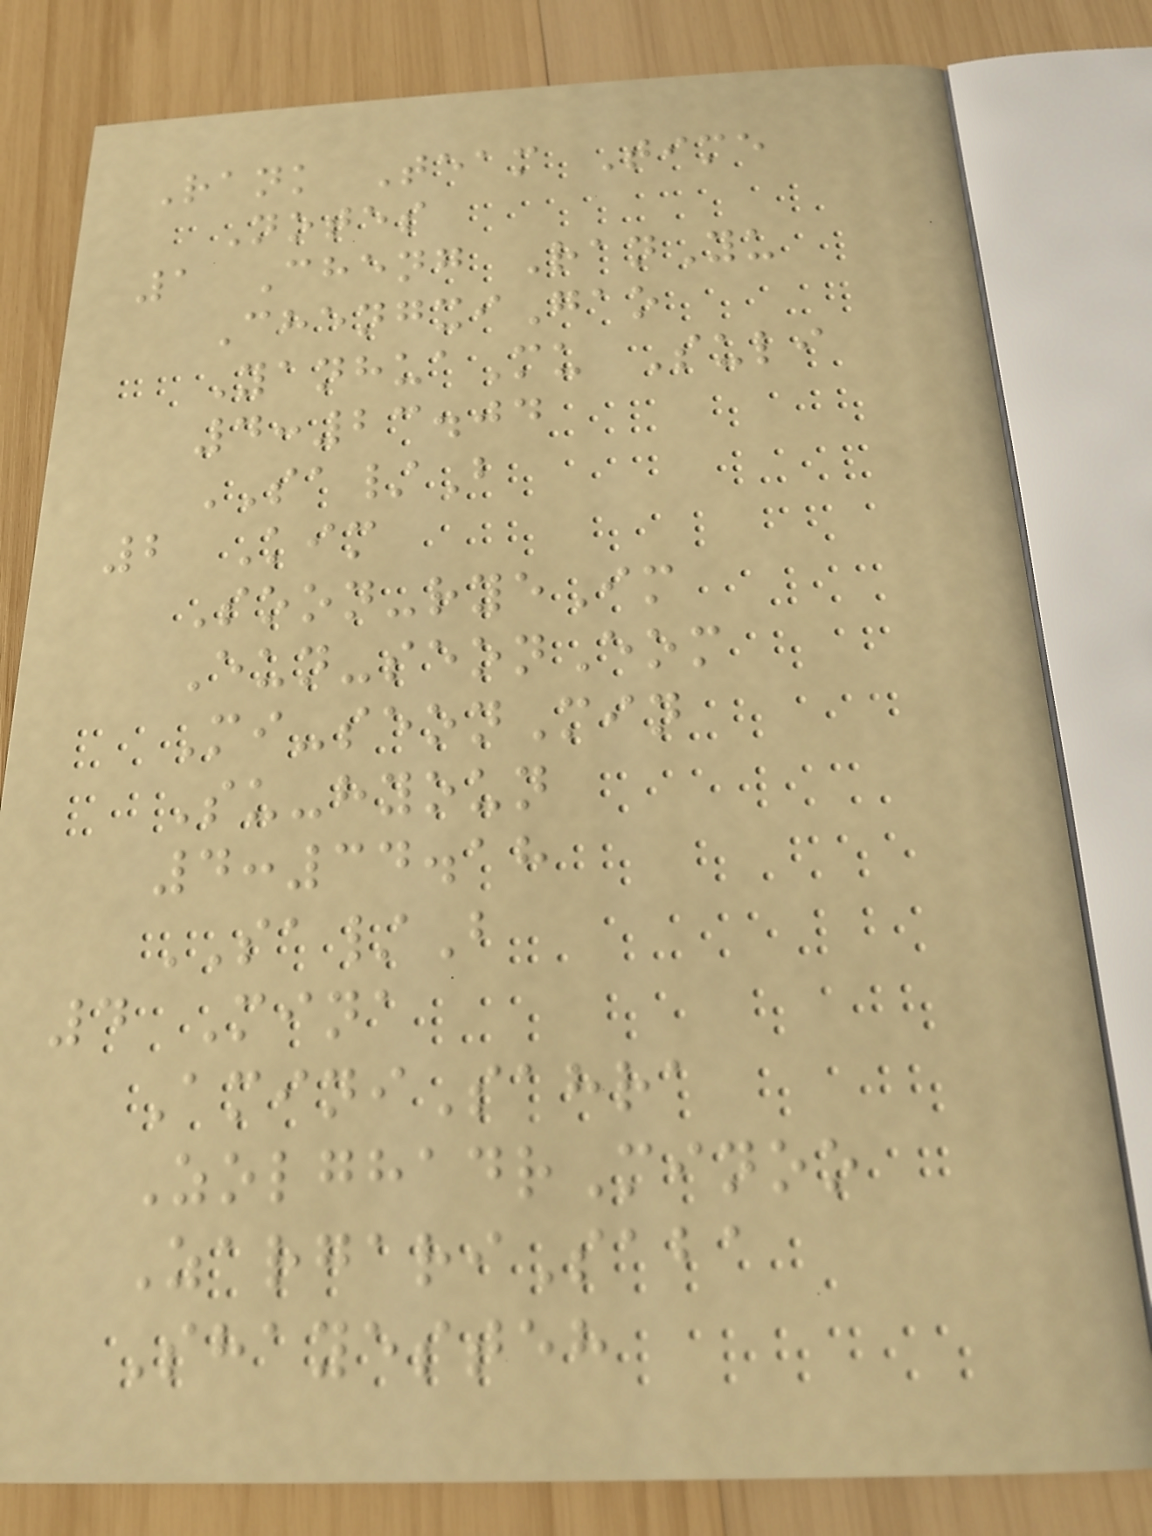Rank Team Time
Notes
1 Cheng RanYu
ChengxiGao
YanhuaMu Suli
4:23.04
SA/B
2 Kim
Soon-ryeIm
Eun-seonEom
Mi-seonMin
Su-hyoun
4:34.18
SA/B
4 Mina
AminiSahra
ZolghadrMinoo
ZargariSaba
Shayesteh
